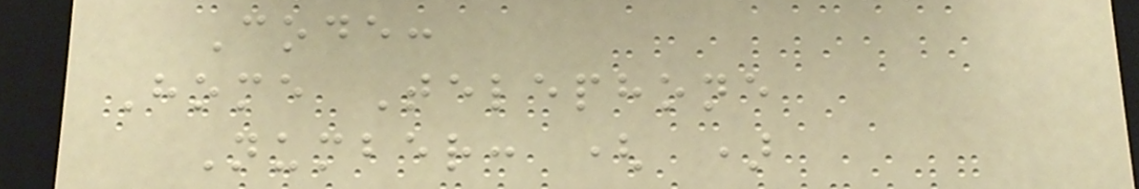Code:
Home Telephone
Number: ( )
